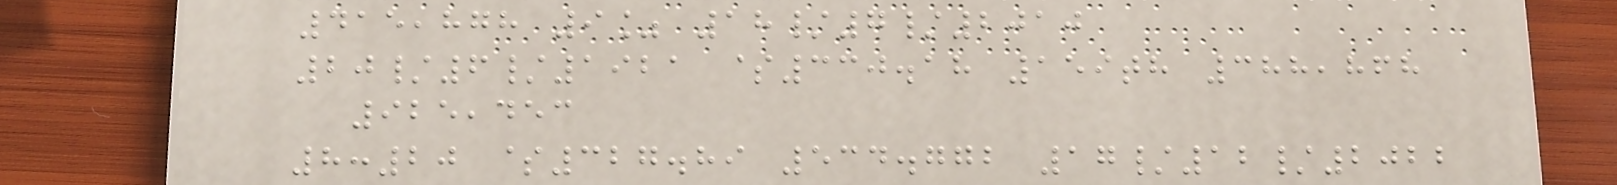415,878 9% 18/7/2010
20/6/1921 $330.18 159th 388,868
925,453
8:20 $327.89 534.772 17/12/2022
